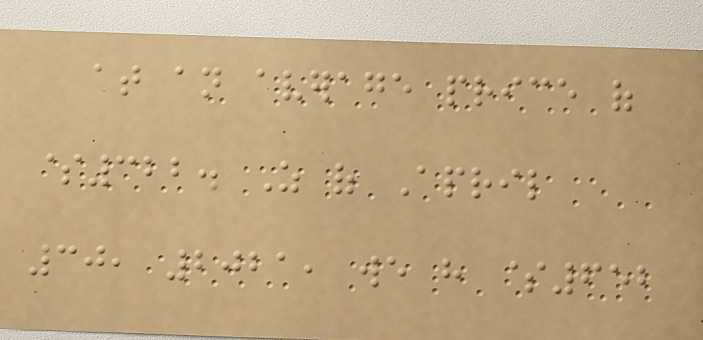at an average price of
$322. As of April
30, 2021, we have $652
